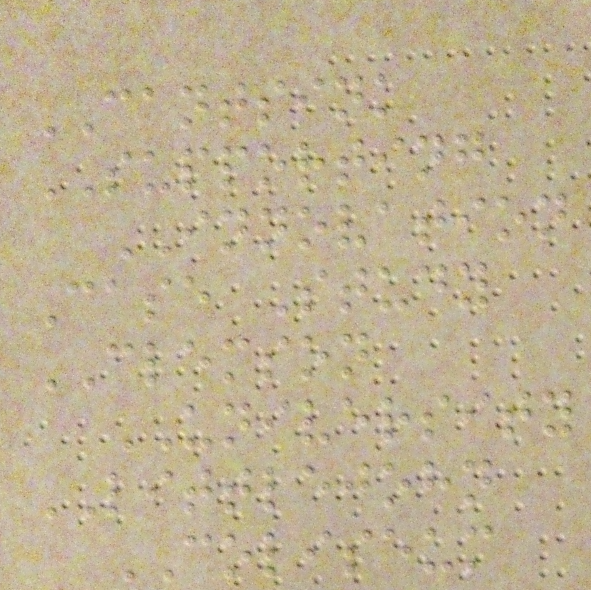CANTSINK
SUPPORTING
INNOVATION
Case Study
CLEMSON
UNIVERSITY
LITTLEJOHN
COLISEUM
